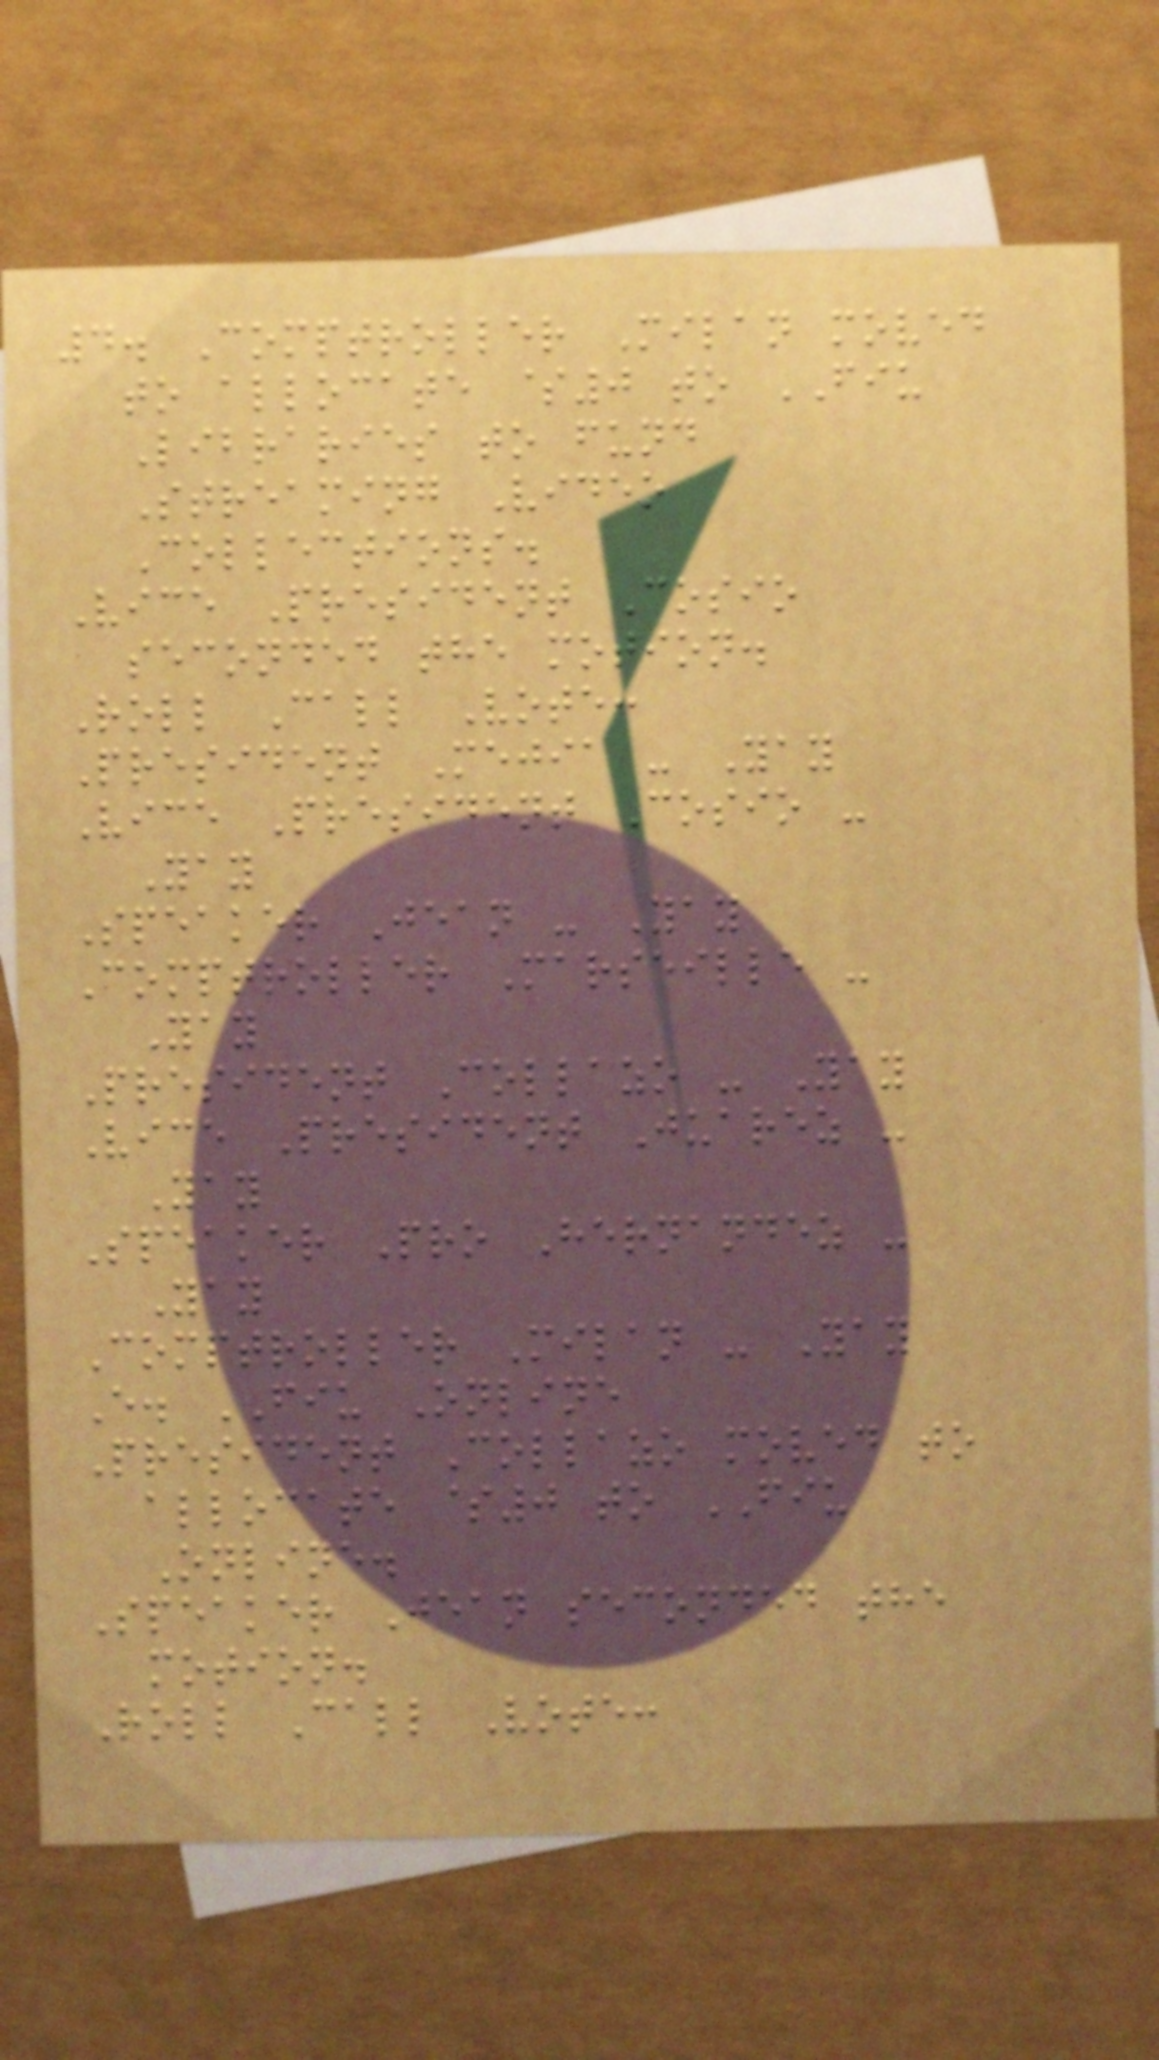4. Comptroller Milan moved
to allocate $0 to FIU
Libraries to fund
Streaming Video
Collections.
Vice President Cosio
seconded the motion.
Roll Call Vote:
President Mejia - Yay
Vice President Cosio -
Yay
Speaker Jean - Yay
Comptroller Marseille -
Yay
President Collazo - Yay
Vice President Juarez -
Yay
Speaker Pro Hernandez -
Yay
Comptroller Milan - Yay
E. FIU Online
President Collazo moved to
allocate $0 to FIU
Online.
Speaker Jean seconded the
motion.
Roll Call Vote:
